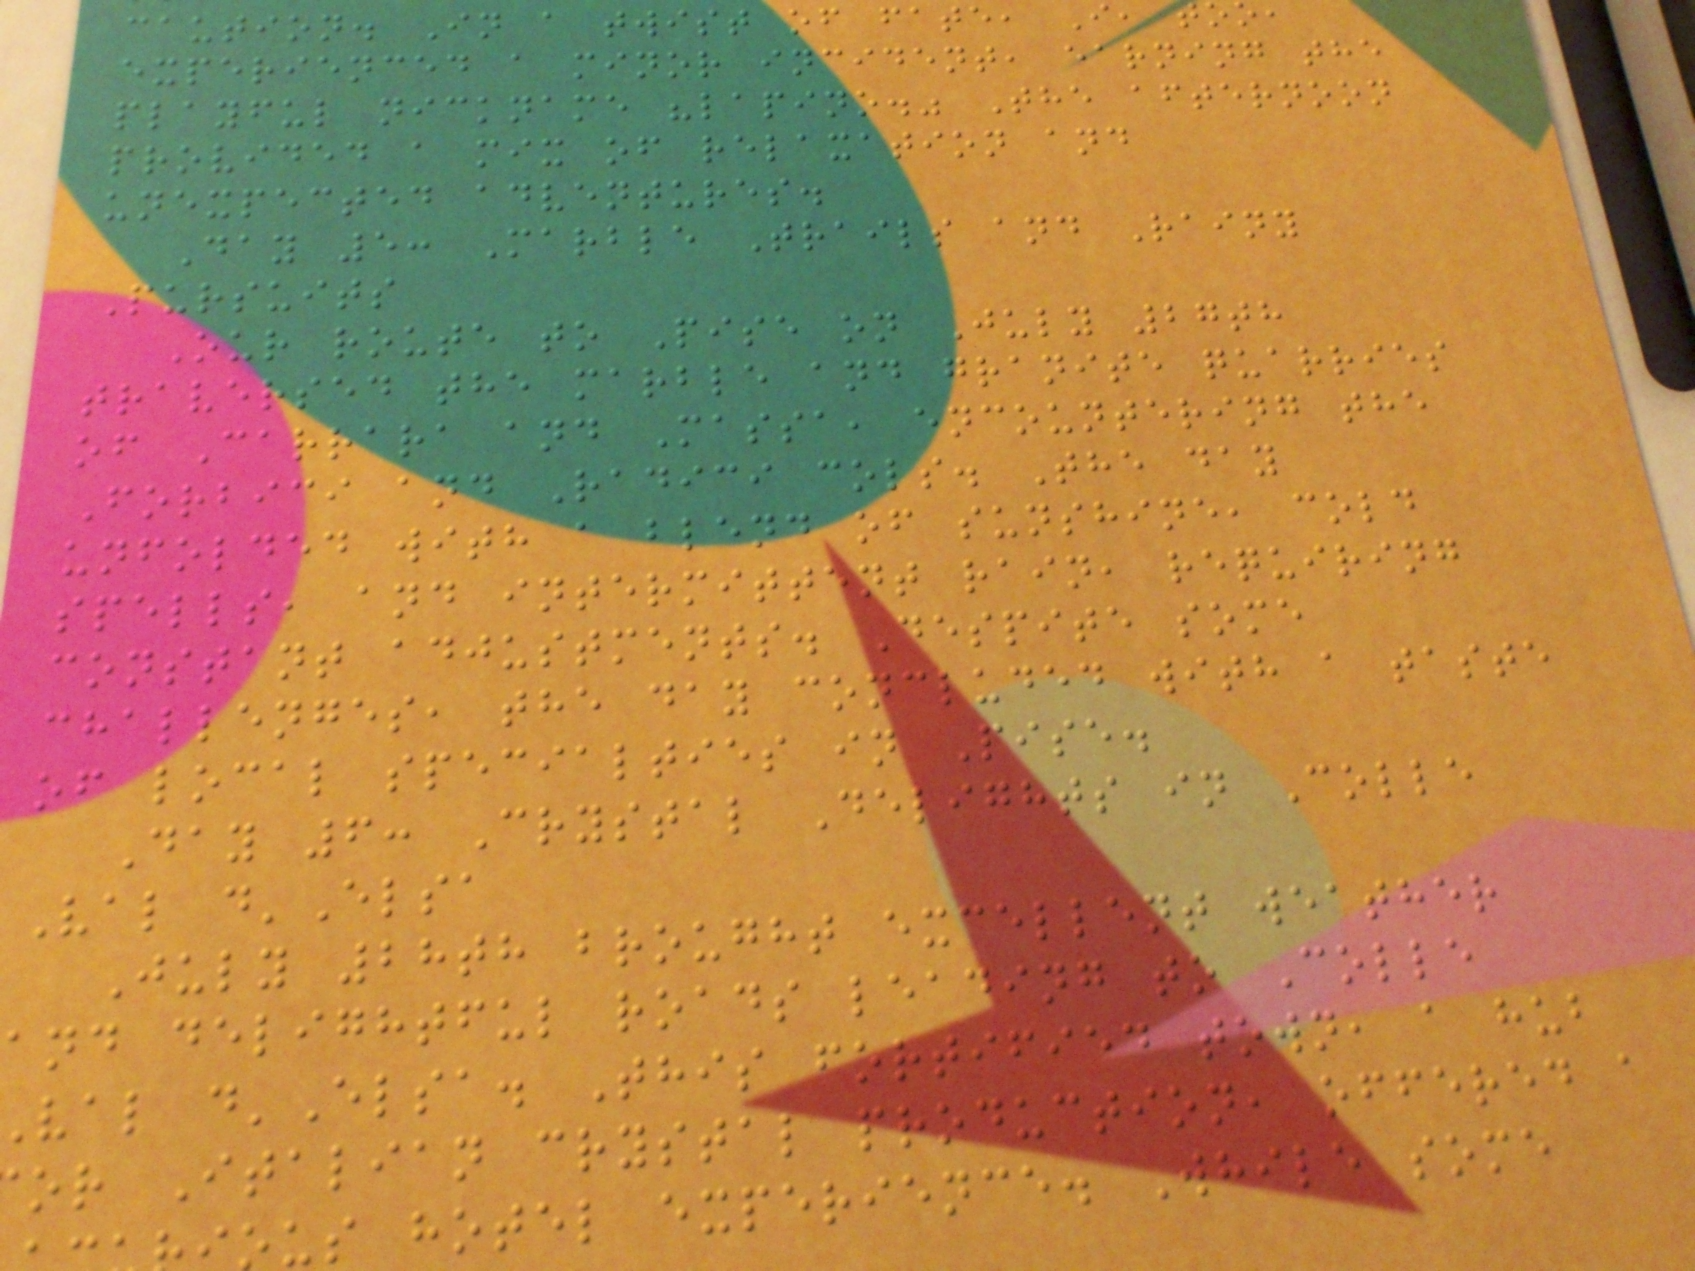caution. In a twist of fate, I, to
experienced a minor incident, earning the
playful nickname "lapino." The afternoon
provided a mix of relaxation and
unexpected adventures.
Day 5: Marble Trails and Rainy
Pursuits
Our route to Pise on July 27th
traversed the marble and granite quarries
of Carrara and Massa, encountering the
Forbici and Radici cols. The day
unfolded with a blend of sunshine, cold
spells, and intermittent rain, requiring
constant adjustments. Despite some
challenges, the day concluded with a taste
of local specialties in Pise.
Day 6: Crystal Delights in Colle
Val d'Elsa
July 28th brought excellent weather
and delightful roads leading to Colle
val d'Elsa. This fortified town, a hub
or Italian crystal production, offered a
ous hotel experience. While some
